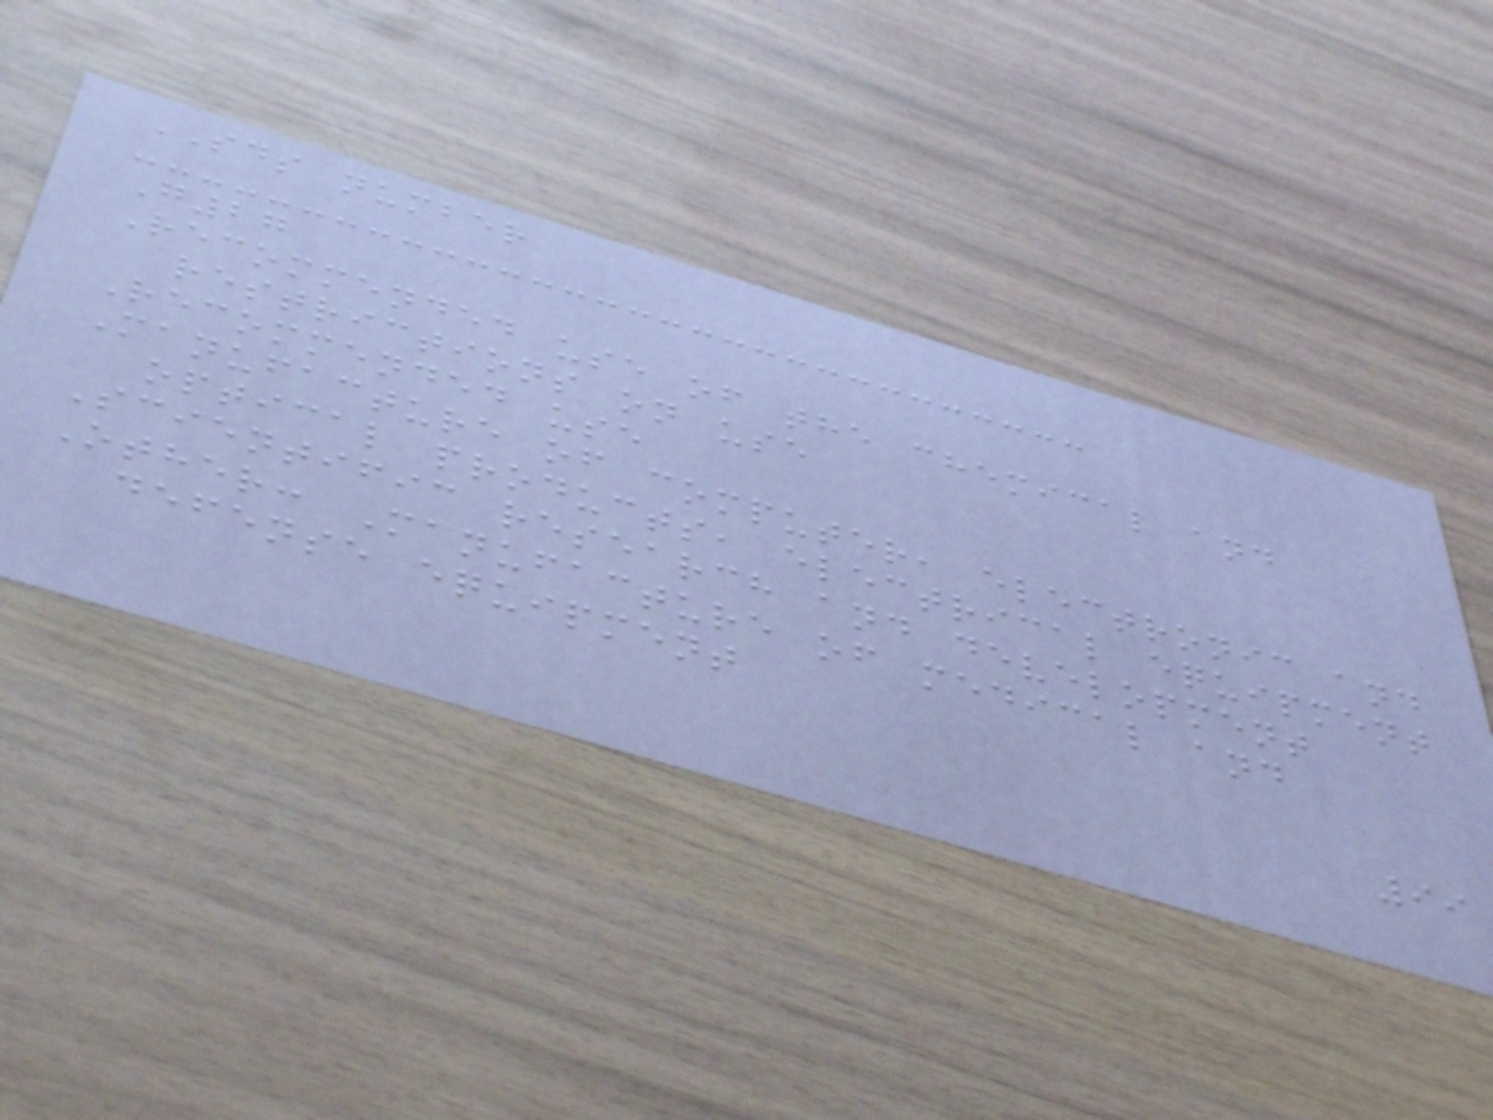SDS number
G27
Recommended use of the chemical and
restrictions on use
Recommended use
Manufacture of computer, electronic and
optical products, electrical equipment
Scientific research and development
Other: Manufacture of medical and
defense equipment
99
